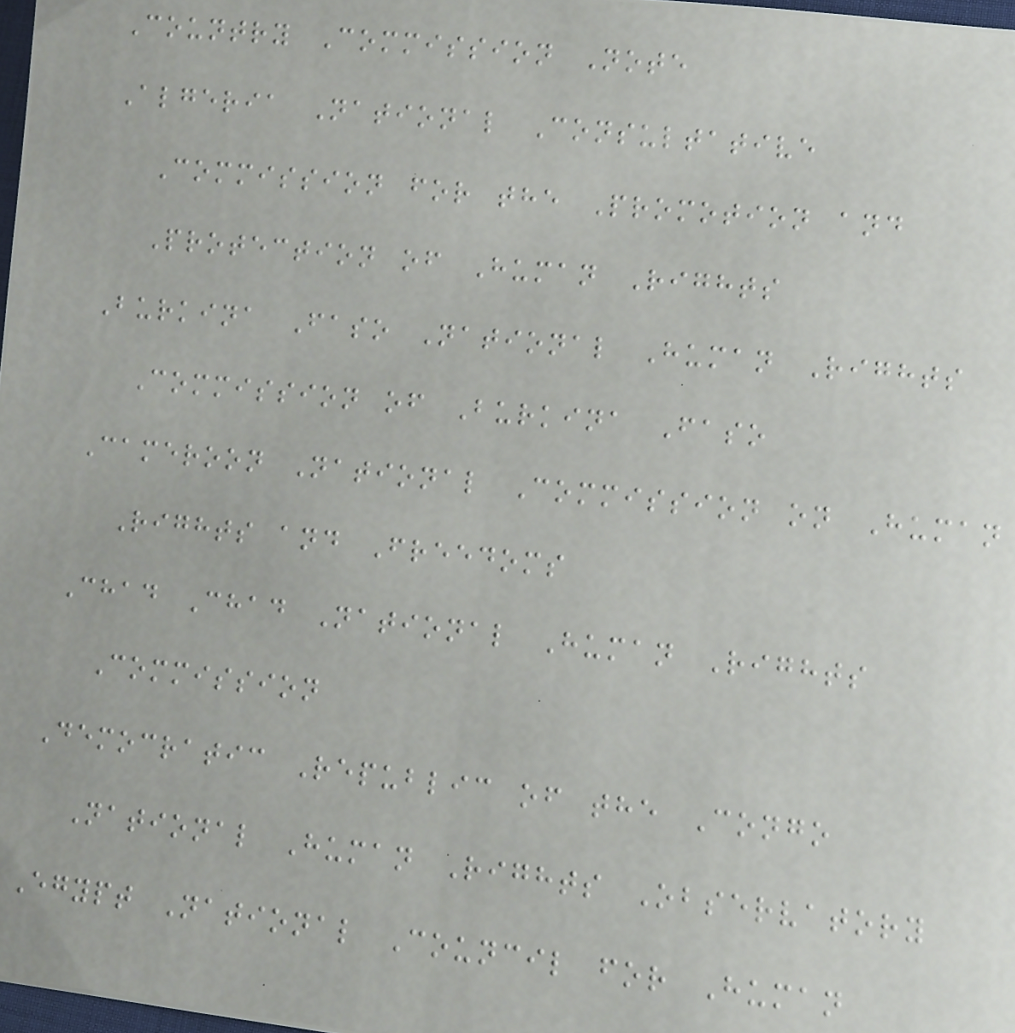Country Commission Note
Algeria National Consultative
Commission for the Promotion and
Protection of Human Rights
Burkina Faso National Human Rights
Commission of Burkina Faso
Cameroon National Commission on Human
Rights and Freedoms
Chad Chad National Human Rights
Commission
Democratic Republic of the Congo
National Human Rights Observatory
Egypt National Council for Human
